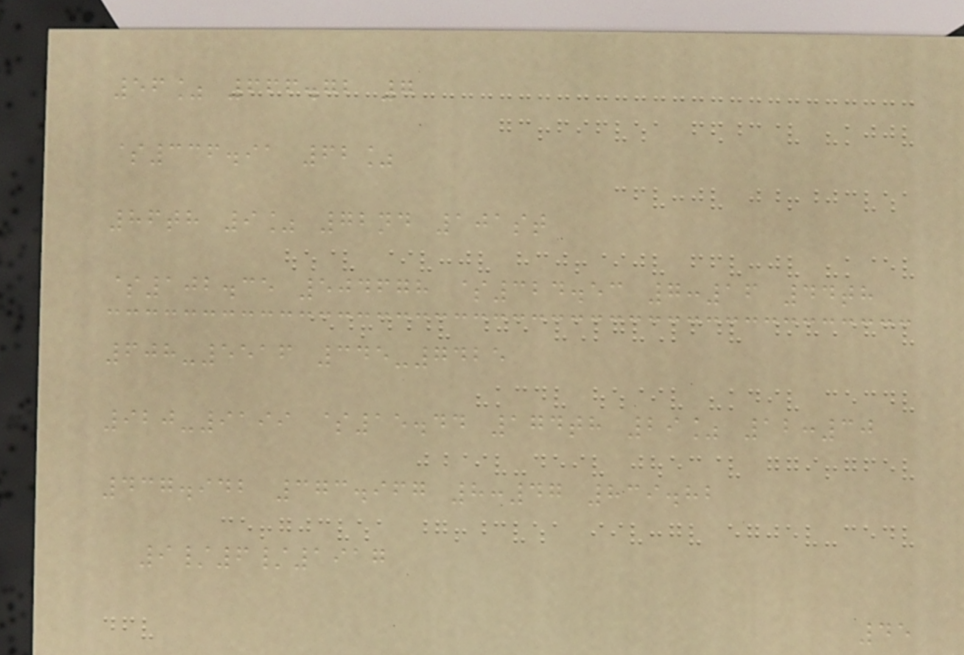56% 666.72 7
$336.91 62%
86th 9% 72nd 101st
$102.35 504678 $324.53 7:16 44th
608-5516 345-7425
920-9199 $15.44 174th 29% 12:30
437.942 373.967 8:47 839.82
9/6/1917
45
